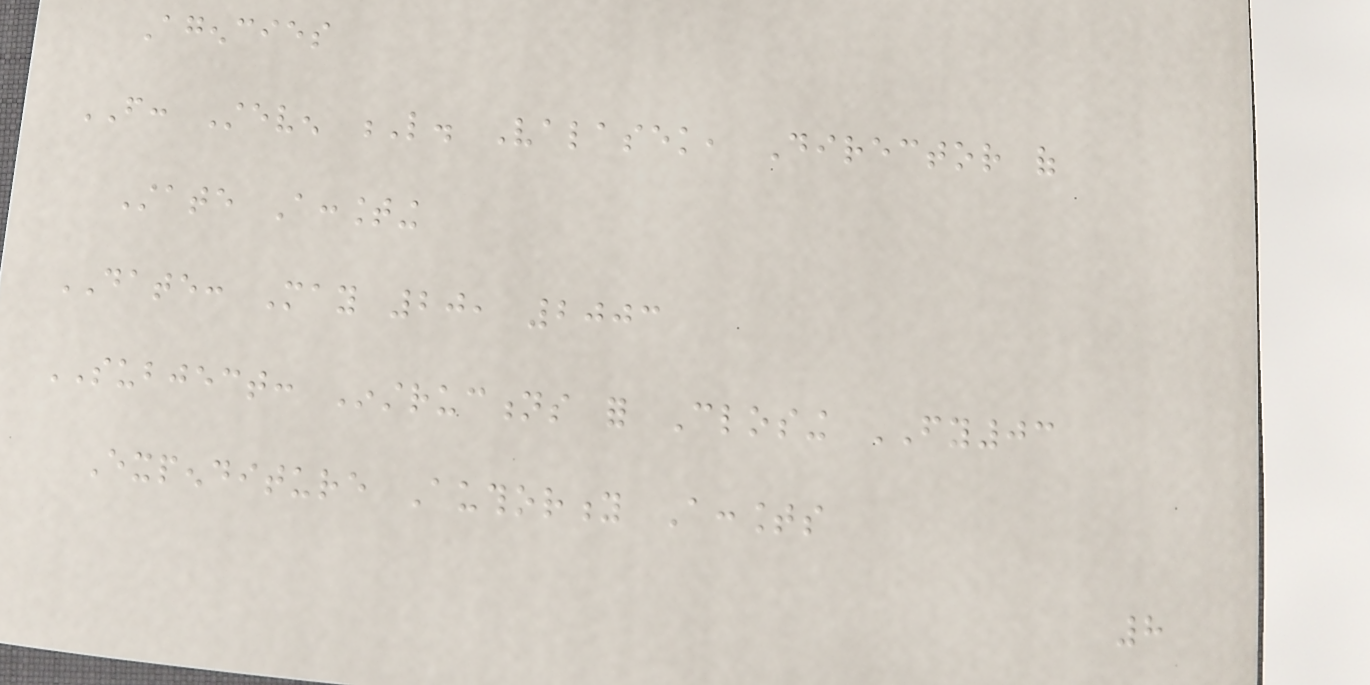Agencies
FROM: Steven L. Valasek, Director of
State Accounting
DATE: May 20, 2003
SUBJECT: Instructions for Closing FY03
Expenditure Authority Accounts
8
